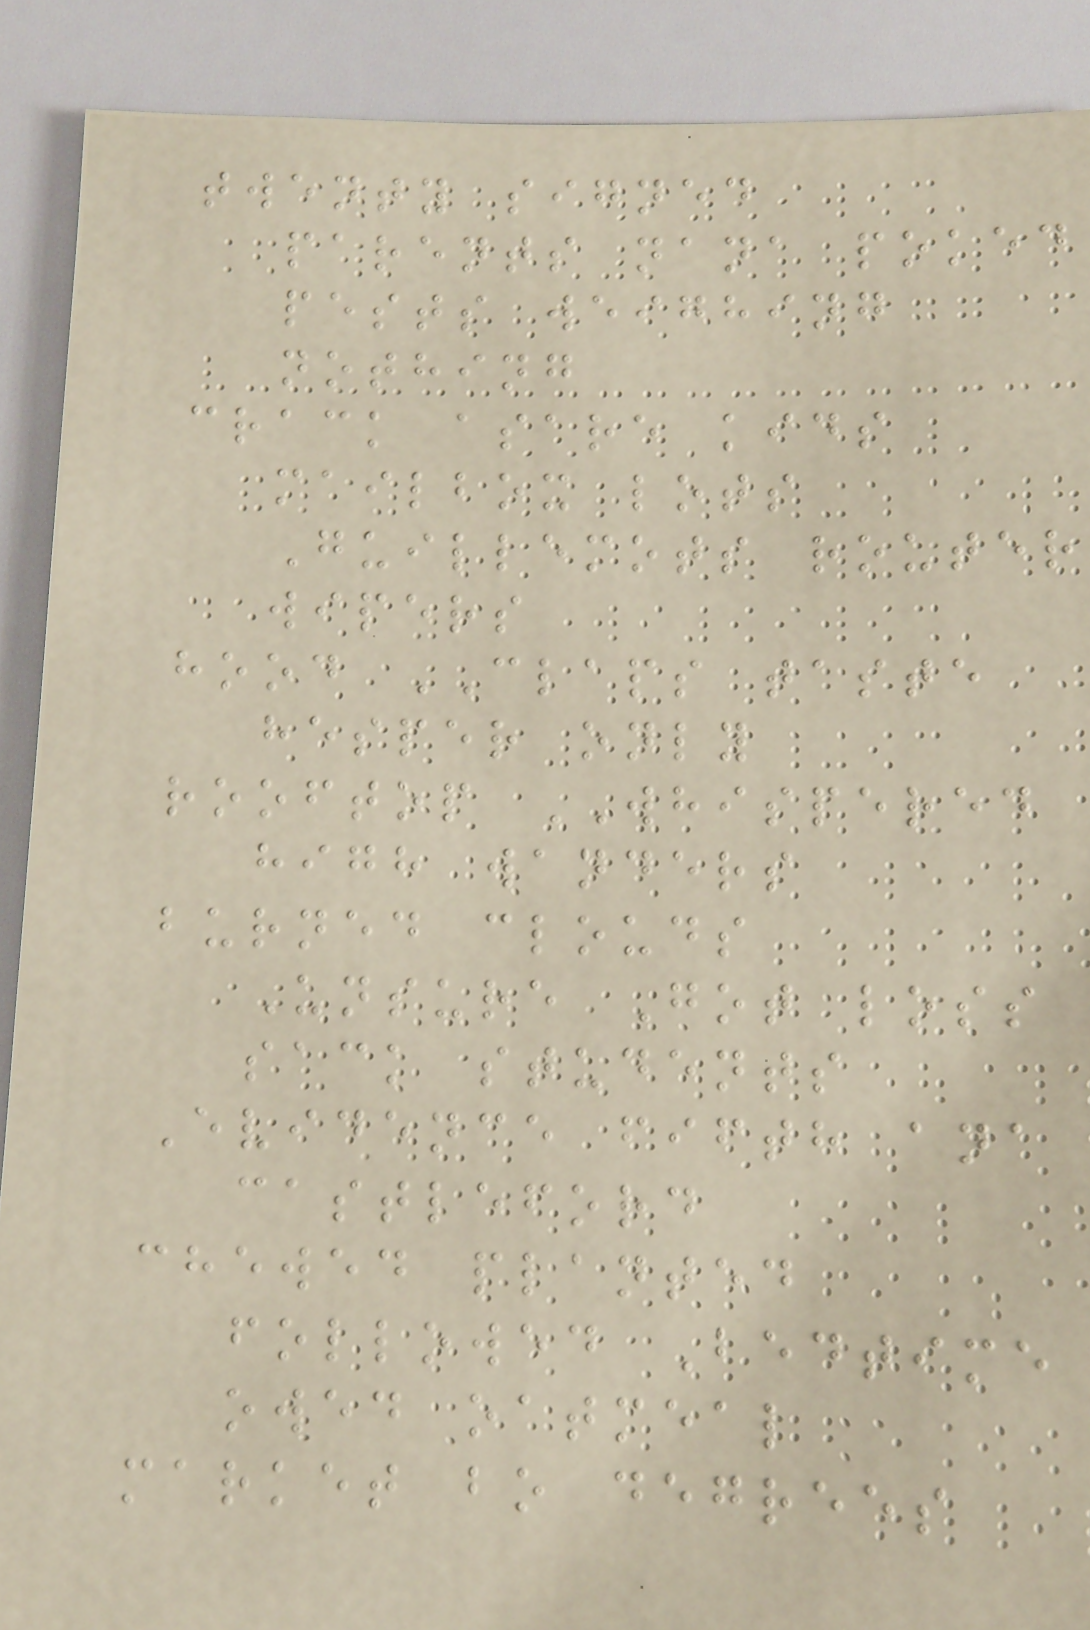twenty signed
parents nana poked
pests weighing
nothing
crack asare kids
mailbox lots
Guillemots router
wipers
hood CLAPS taste
hesper only
rooftop WHISPERED
high wanders
burned clouds
Unsure Got loss
sack students
Evidence fifth ana
castleford
chewed planted
followed Bedtime
owed oatmeal
market bo degrees
